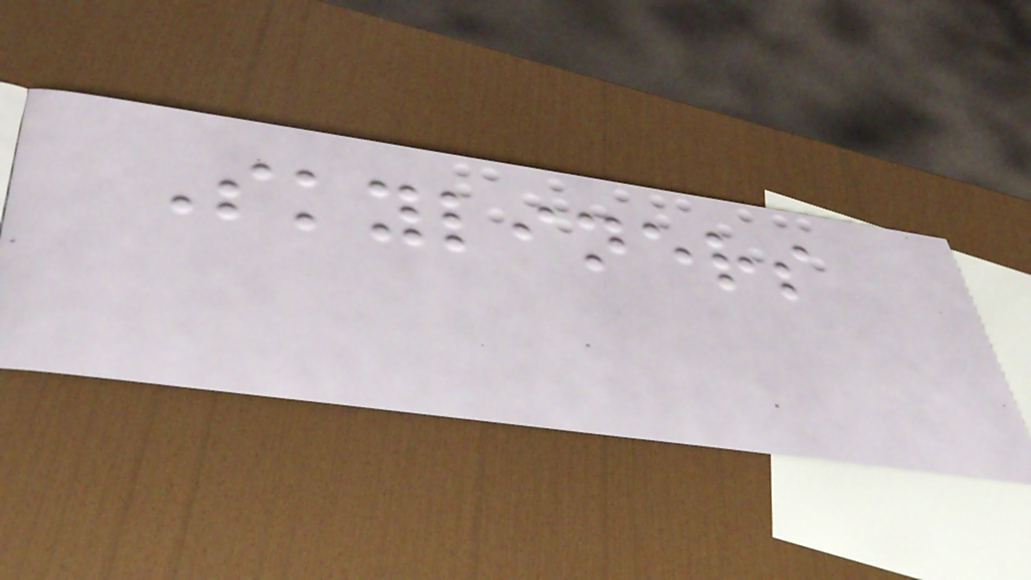Skyliners
